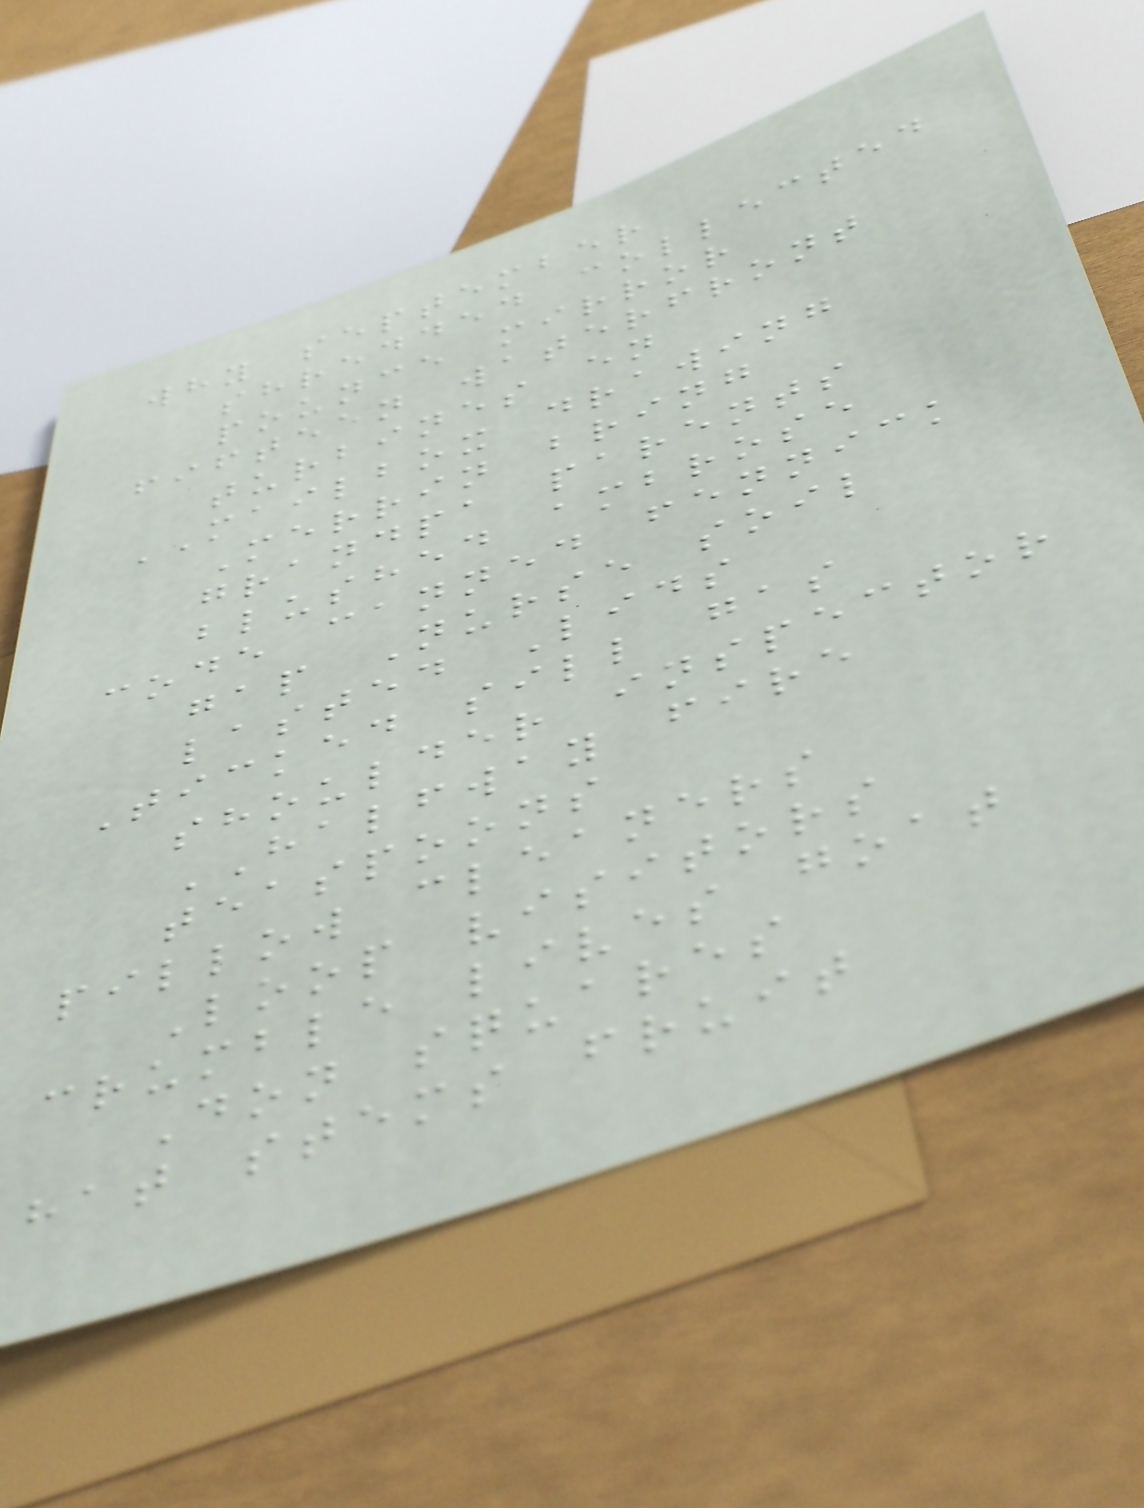why september
shredded collected
pounce mirror
fifteen waterfront
turbines en
MAILBOX drawing
Merrin bring
grandpa parents
blushed ambrose
code canned fennick
gap Nurse soil
lasted Lids
Ticked sill gas
shoulder inspector
HALFWAY fire
teaspoons
pillow cleaners
Loop visitors
crumble lives goat
Don squares
hat stems fruit
